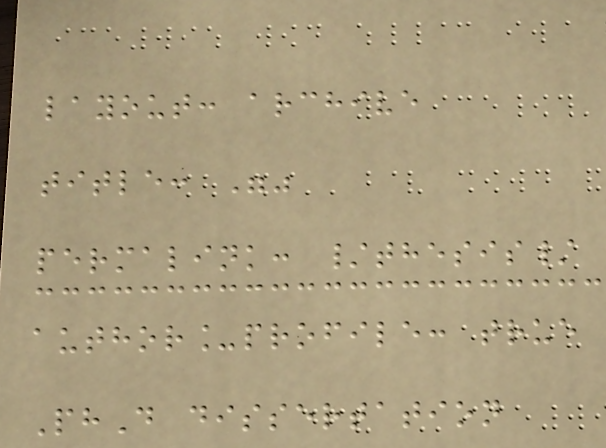layout: archive
title: ""
permalink: /thesis/
author_profile: true
PhD dissertation
